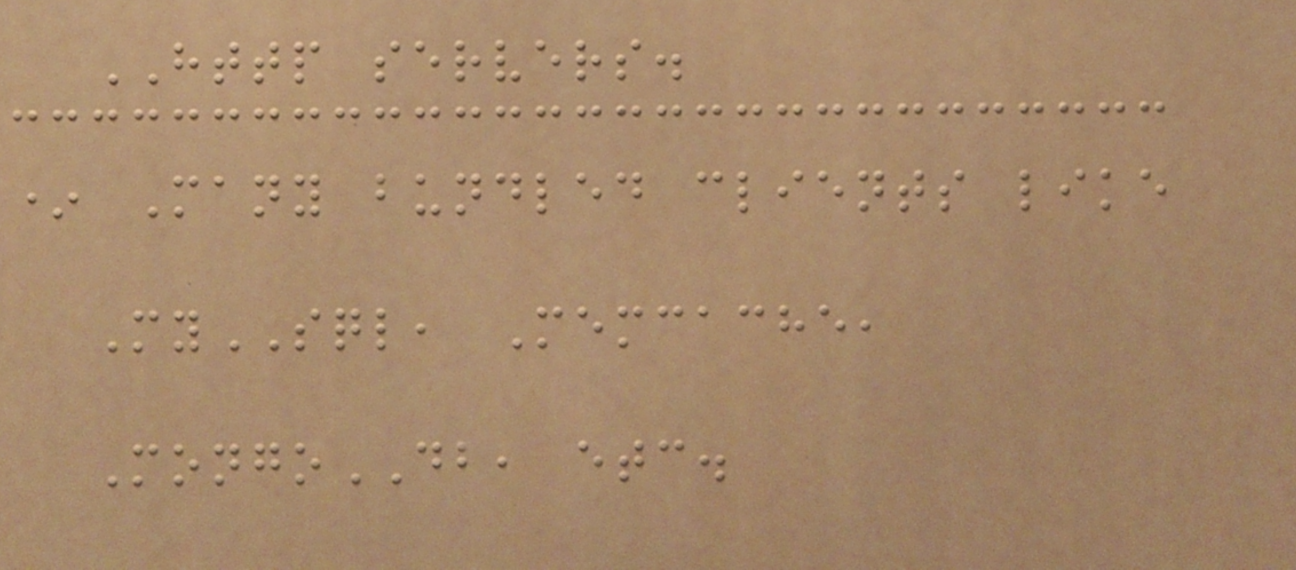HTTP servers.
* Many bundled clients like
MySQL, Memcache,
MongoDB, etc.
